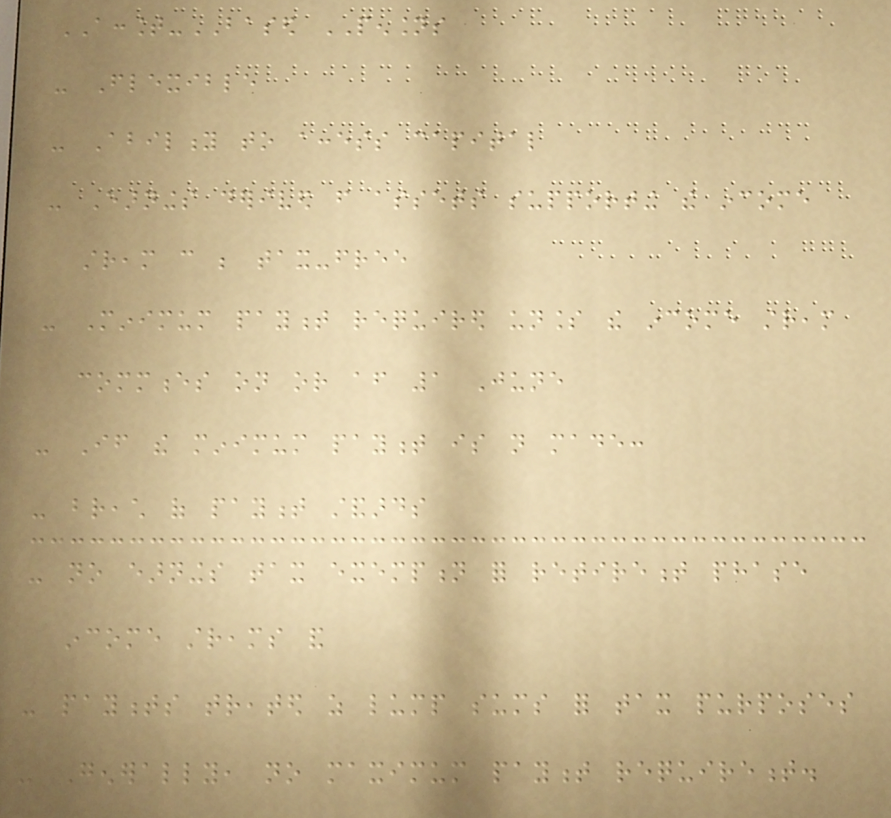ACCOUNT-BASED PENSIONS
- Flexible
- Ability to access capital
- Earnings derived from assets supporting the income
stream can be tax-free
- Minimum payment required unless the income stream
commences on or after 1 June
- If the minimum payment is not made:
- breach of payment standards
- no earnings tax exemption for retirement phase
income streams and
- payments treated as lump sums for tax purposes
- Generally, no maximum payment requirement.
